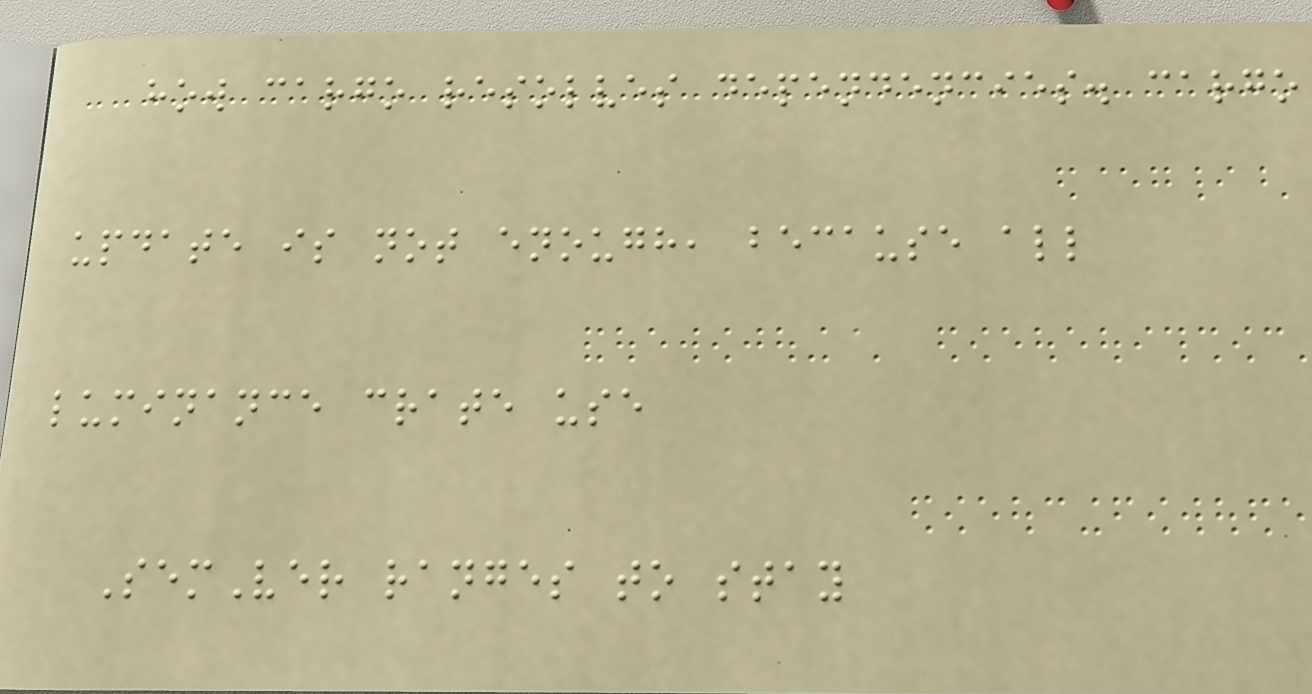how cargo resolves dependencies. cargo
update is not enough, because all
luminance crate use
SemVer ranges to stay
